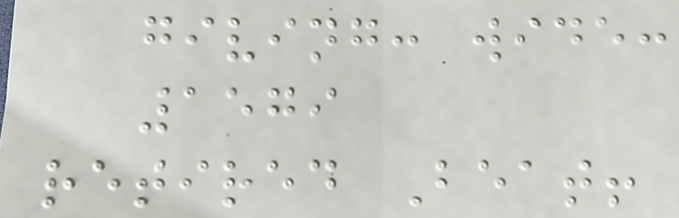giving: wide:
1579
retired Beat!
